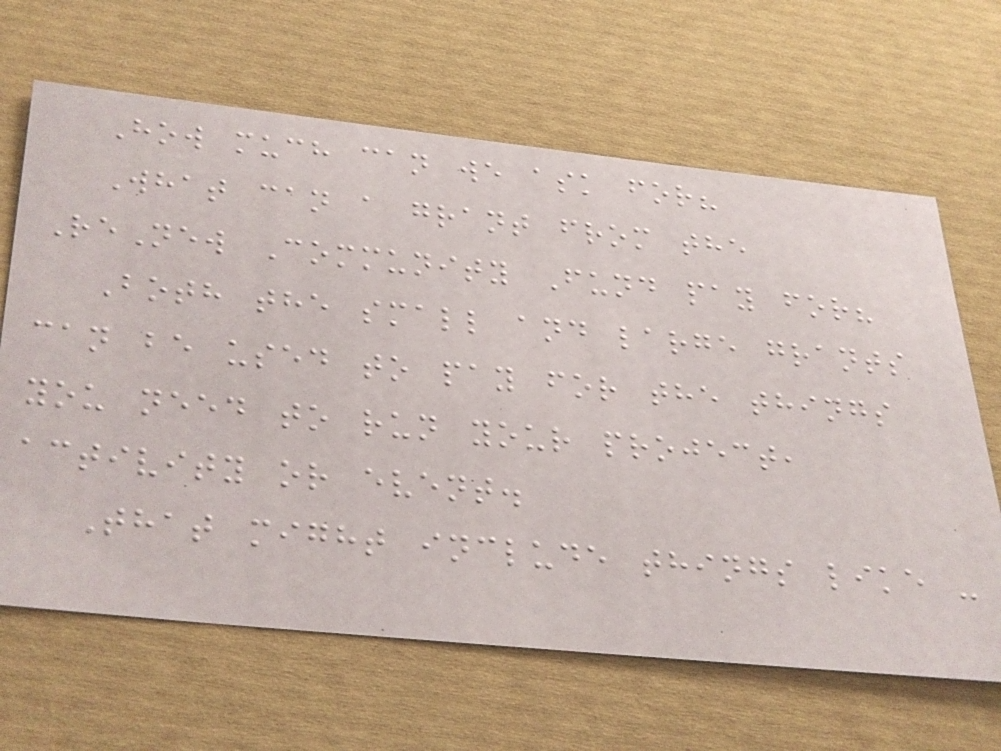How much can we ask for?
What can a grant from the
ReNew Community Fund pay for?
Both the small and large grants
can be used to pay for the things
you need to run your project,
activity or event.
That might include things like -
